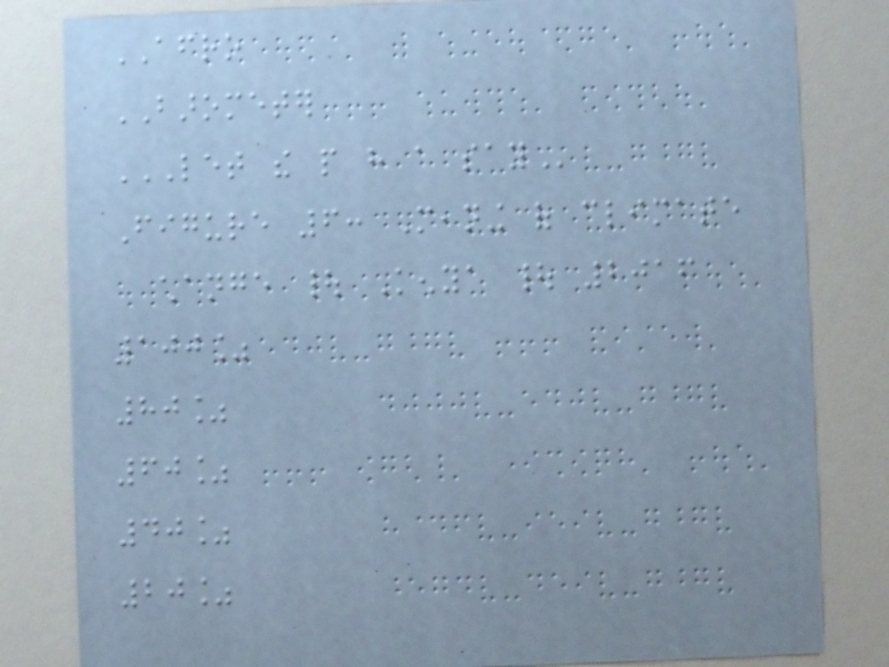AFRO
BAROMETER
LET THE PEOPLE HAVE A SAY
Figure 6: Meaning of climate
change | Kenya | 2016
100%
80%
60%
40%
20%
